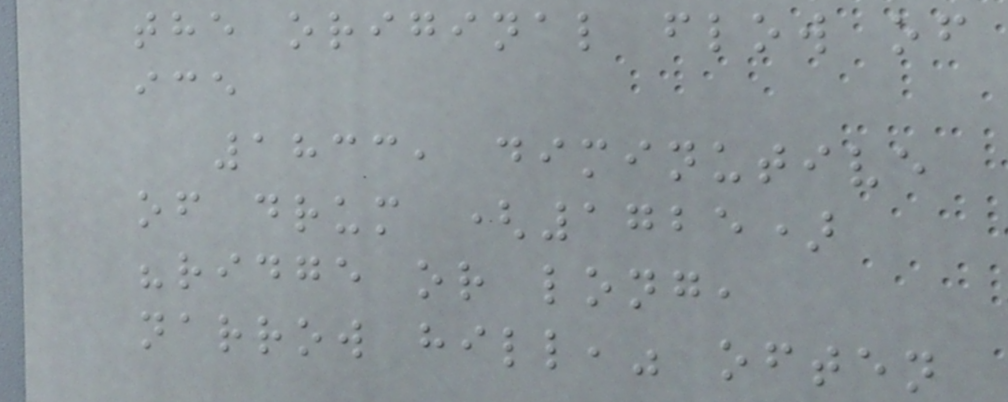the original flow of
ice
1833, diminutive
of drum (1725)
"ridge or long,
narrow hill," often
